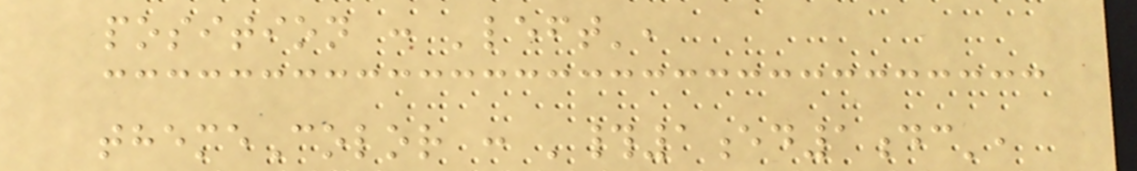position : 'left',
themeColor : '#1ed1dc',
